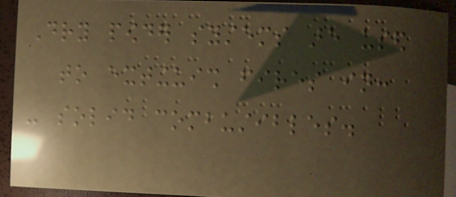Dry powder systems are used
to extinguish fires in:
- solid combustibles.
